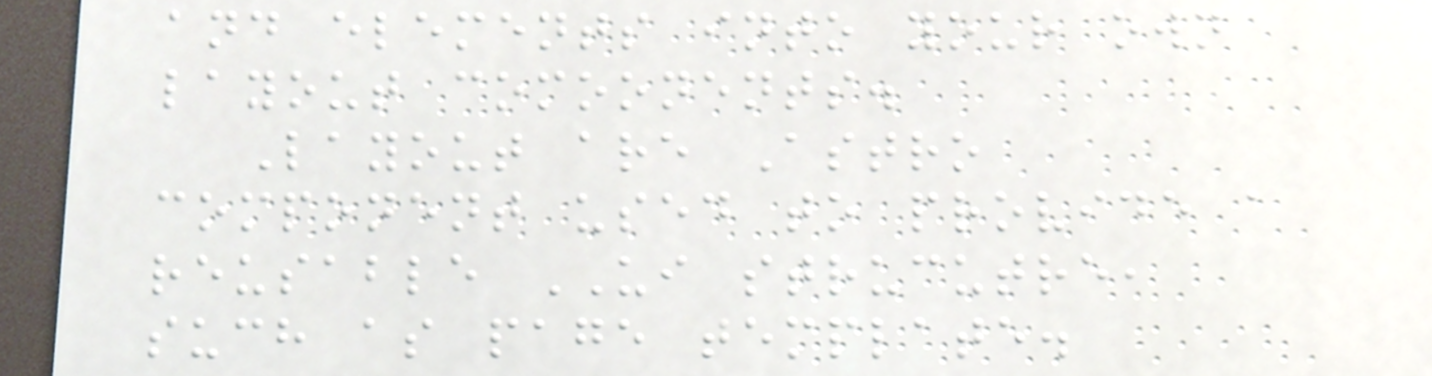and elements into your own
layout comoonents.
Layout are Astro
component used to provide a
reusable UI strucutre,
such as page template.
